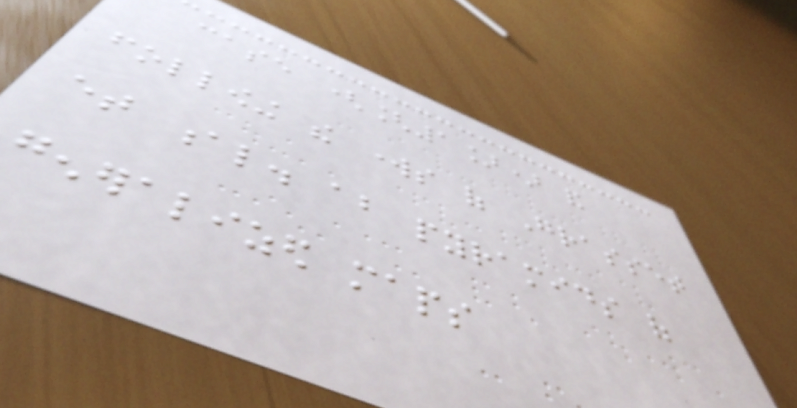case ([1]) and
following the works of Grasset
et al. about pyramids of
generalized maps
